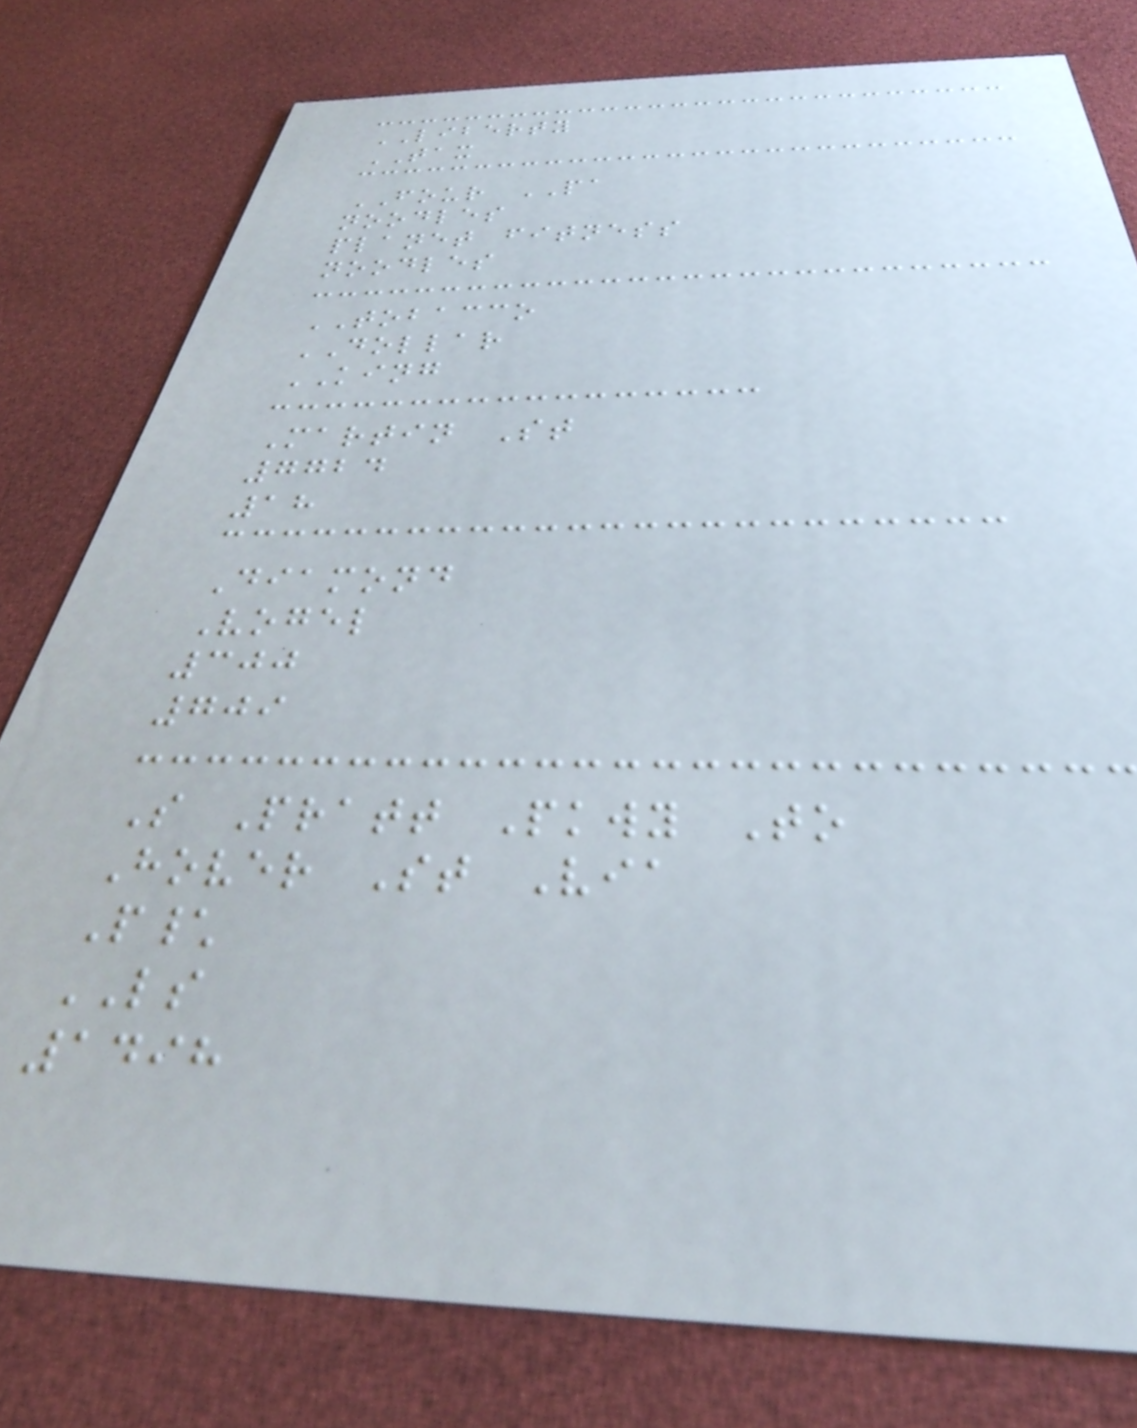LIBERTY
TAX
FOUR PA
noodles
planet fitness
noodles
TOBACCO
DOLLAR
KING
Martin St
7724
18
Diamond
Vogel
300
709
S Pratt Pkwy To
Hover St Via
P\
LS
1498
